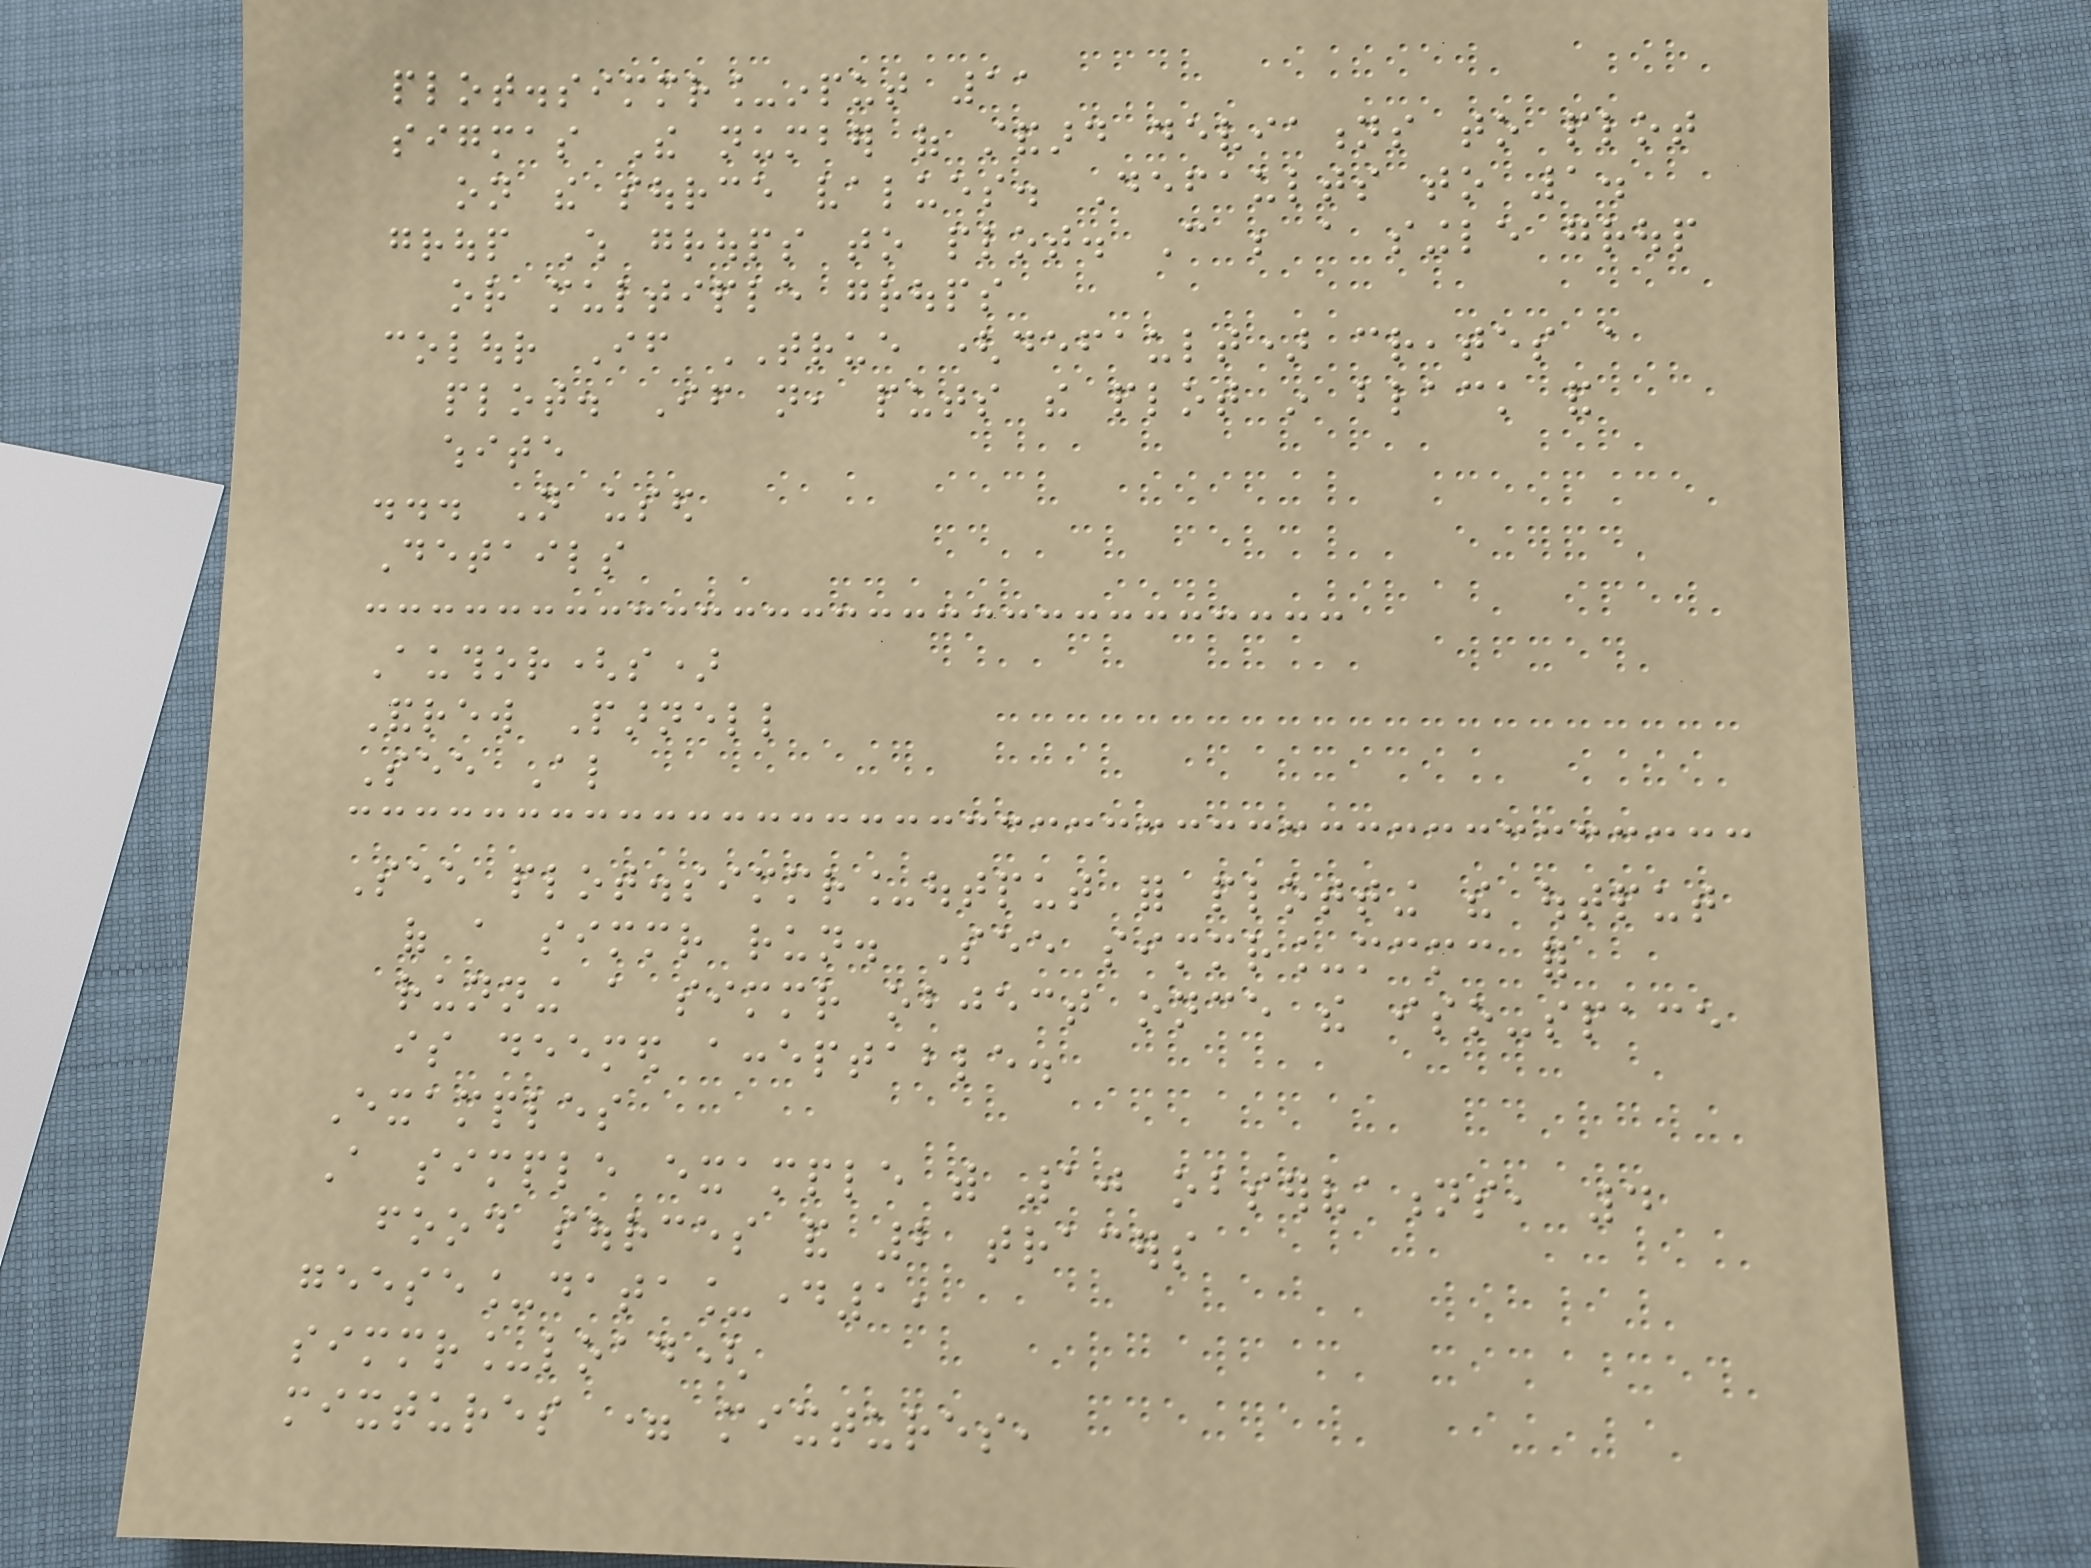plot.simmr_input 11
sigmas The number of standard deviations to plot
on the source values. Defaults to 1.
group Which groups to plot. Can be a single group
or multiple groups
colour If TRUE (default) creates a
plot. If not, puts the plot in black and
white
... Not used
Details
Author(s)
Andrew Parnell
See Also
See plot.simmr_output for plotting the output
of a simmr run. See simmr_mcmc for
running a simmr object once the iso-space
is deemed acceptable.
Examples
A simple example with 10 observations, 4
food sources and 2 tracers
geese_data_day1,
simmr_load(
mixtures = mixtures,
